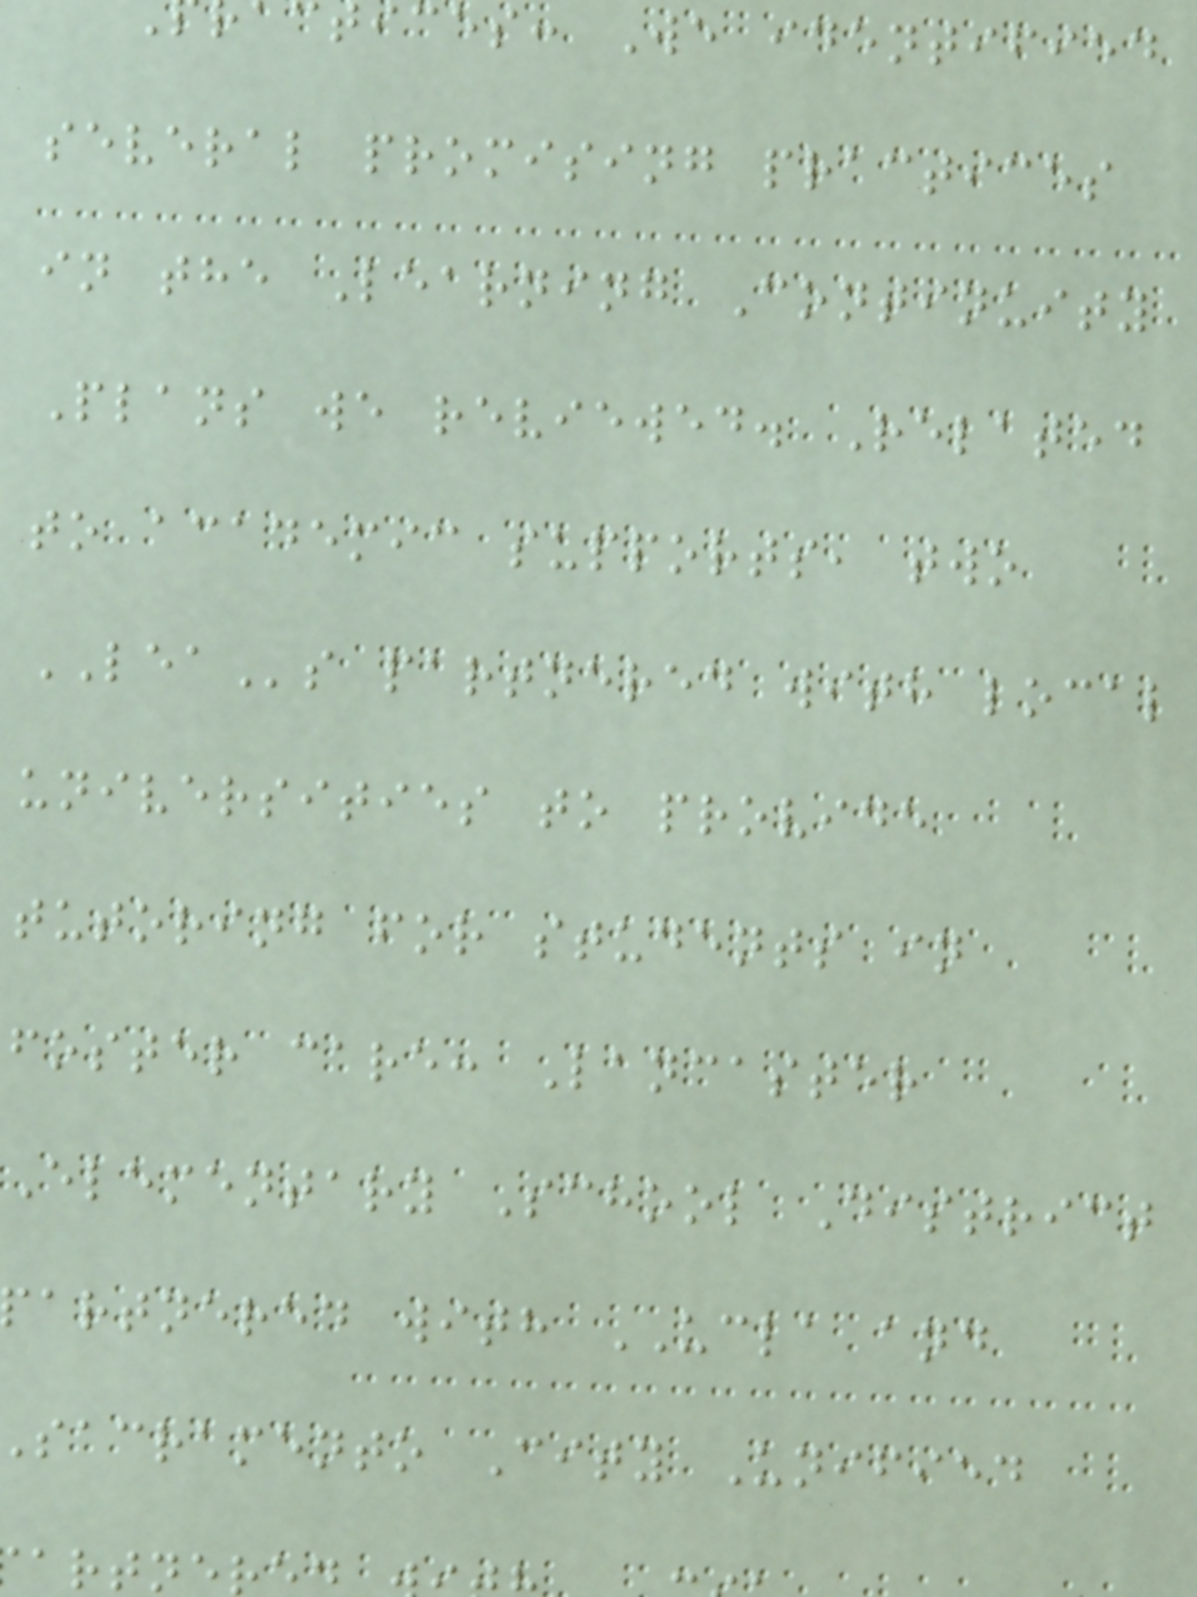tices: We identified
several promising practices
in the Learning Continuity
Plans we reviewed. Related
to academic supports, two
LEAs partnered with local
universities to provide
tutoring for students in
foster care: Lancaster
Elementary School District
artnered with UCLA and
sacramento City Unified
